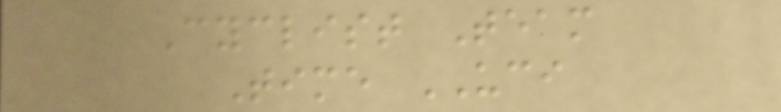Cyclist Team
Time UCI
